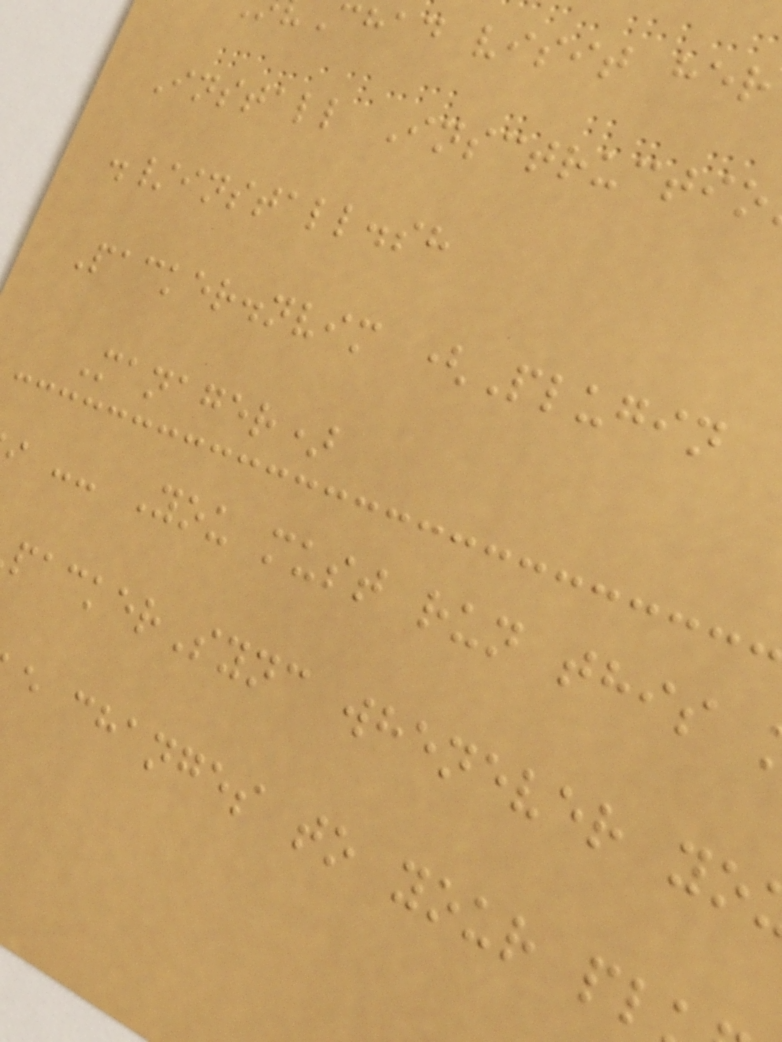chad visit her
Install Insctructio
./install.sh
Packer.nvim (Plugin
Manager)
-- You must run this
ackerSync whenever yo
e changes to your pl
